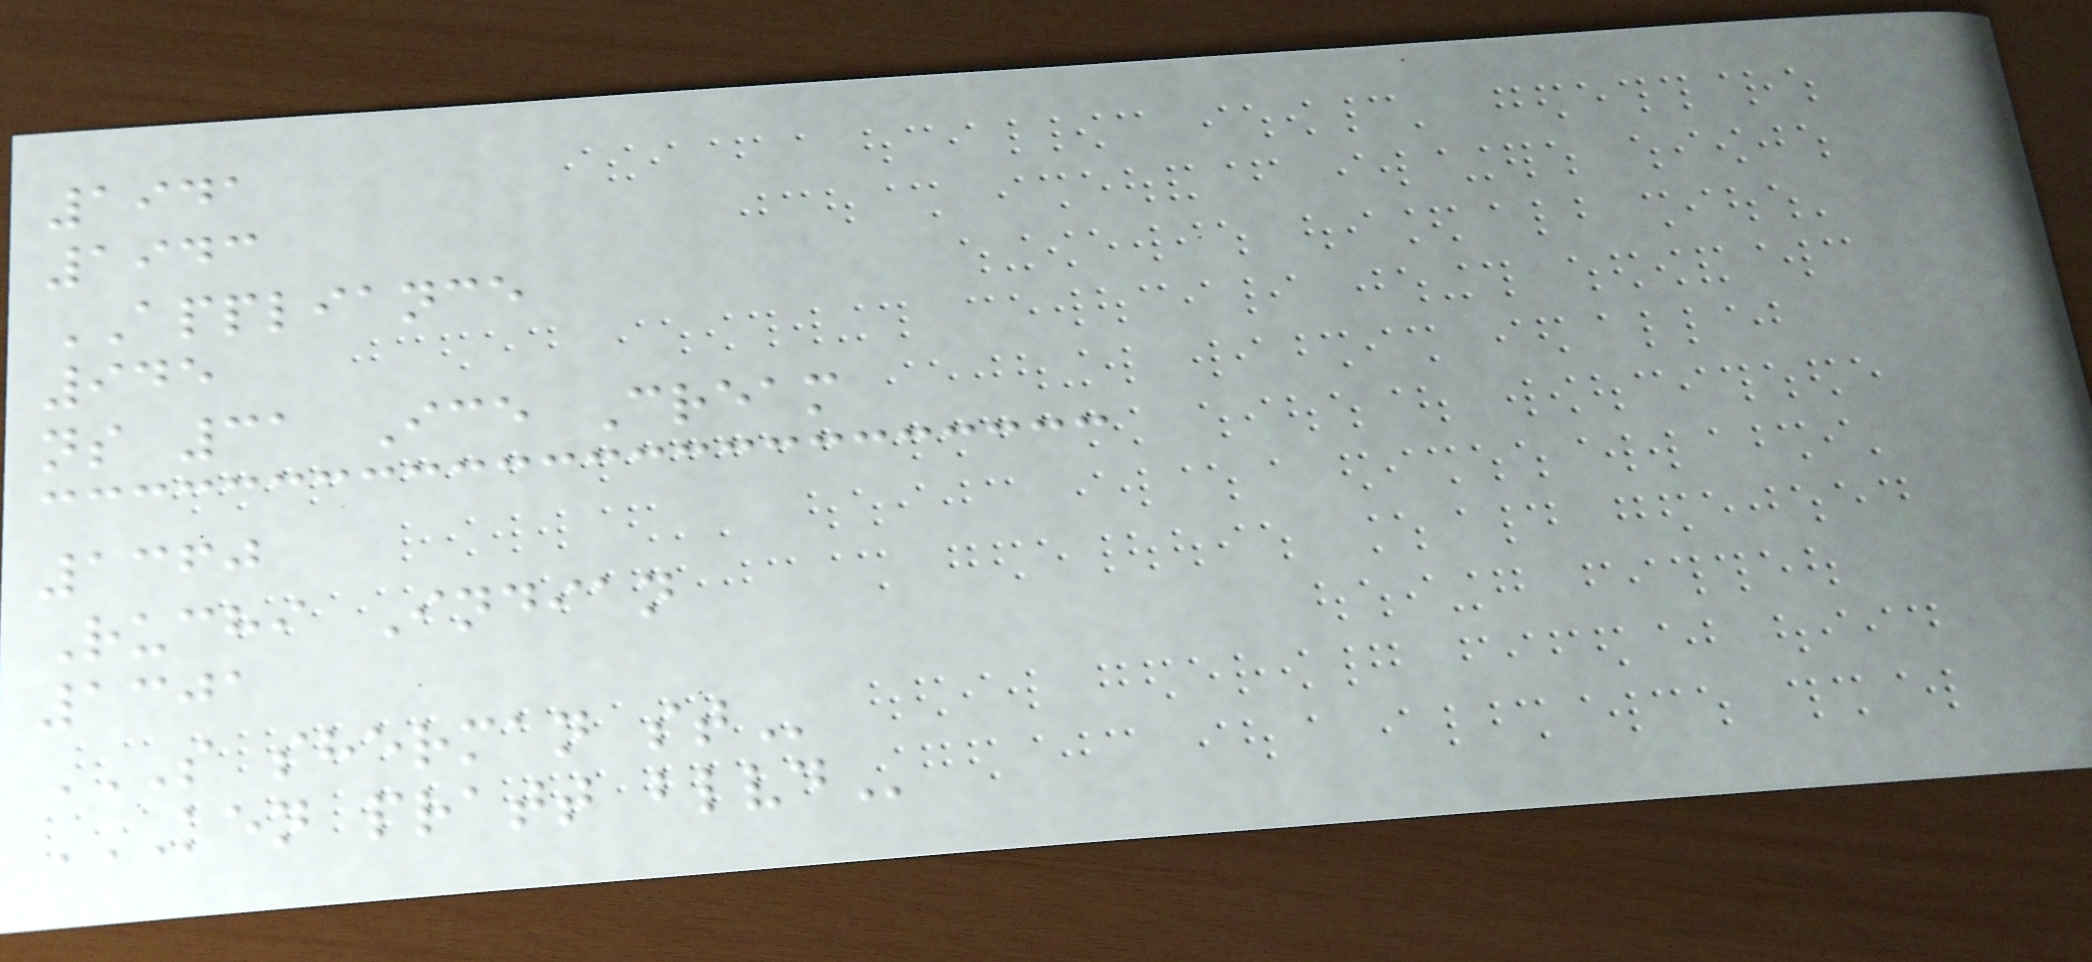1941
1943
APPLIANCE
945
ns 31 Ice Cream
1360
Ruchi Indian
1301
S SHERMAN ST
KEN PRATT BLVD
